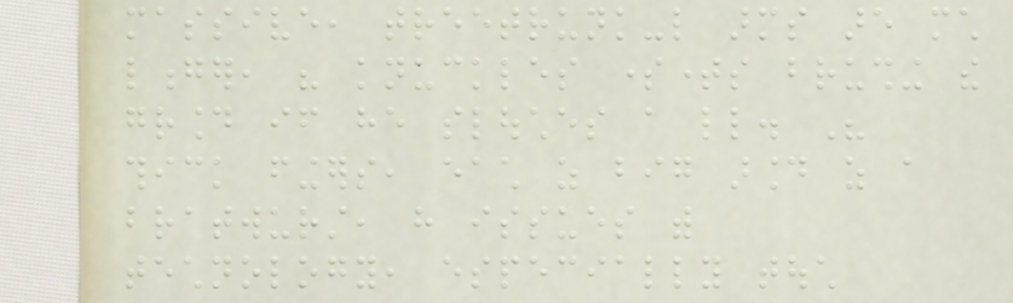massive, treetrunk-like arms are much
longer, his knuckles sometimes brushing the
ground if he slouches a little. His
thick fingers, each as big around as a
bratwurst, have issues with
technology, especially touch
